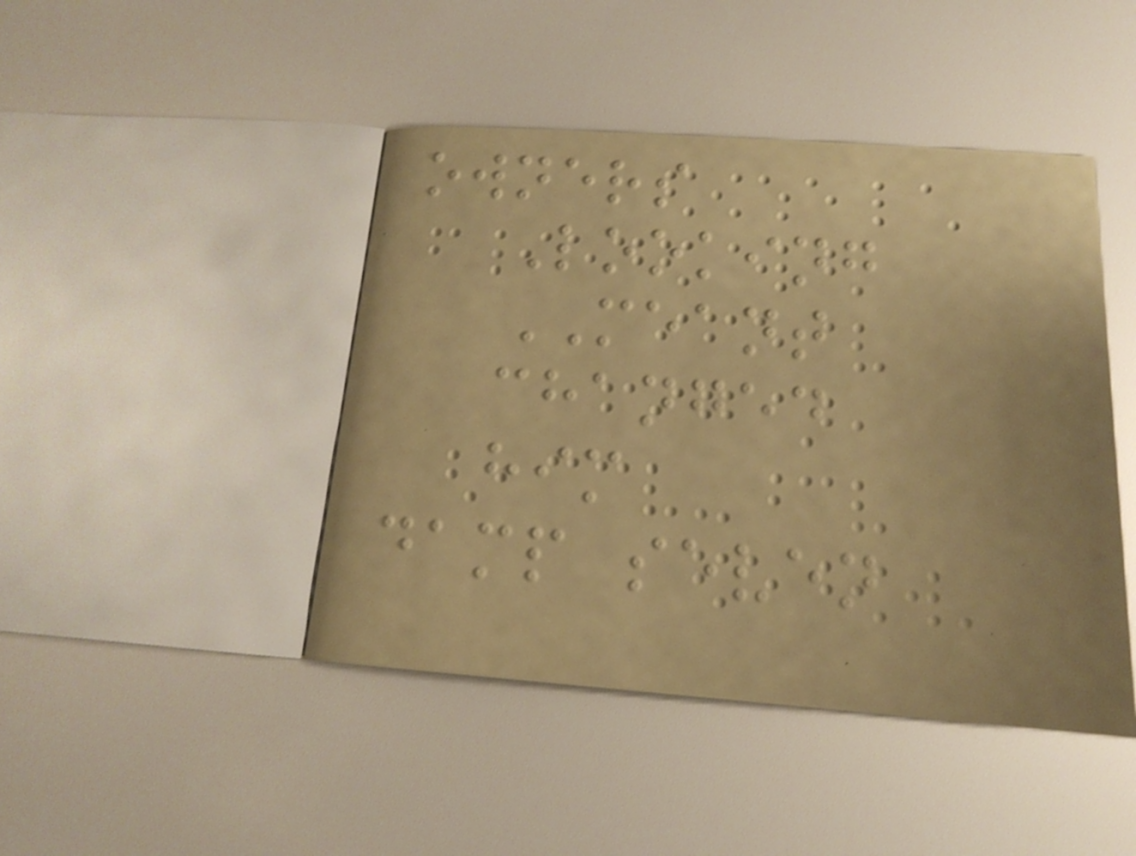owners
Looking
MEANT
changed
him
damp seven
